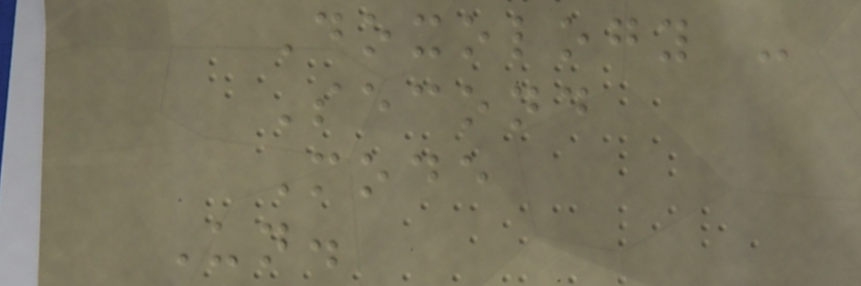Doxology -
Second
Mode
Un.
